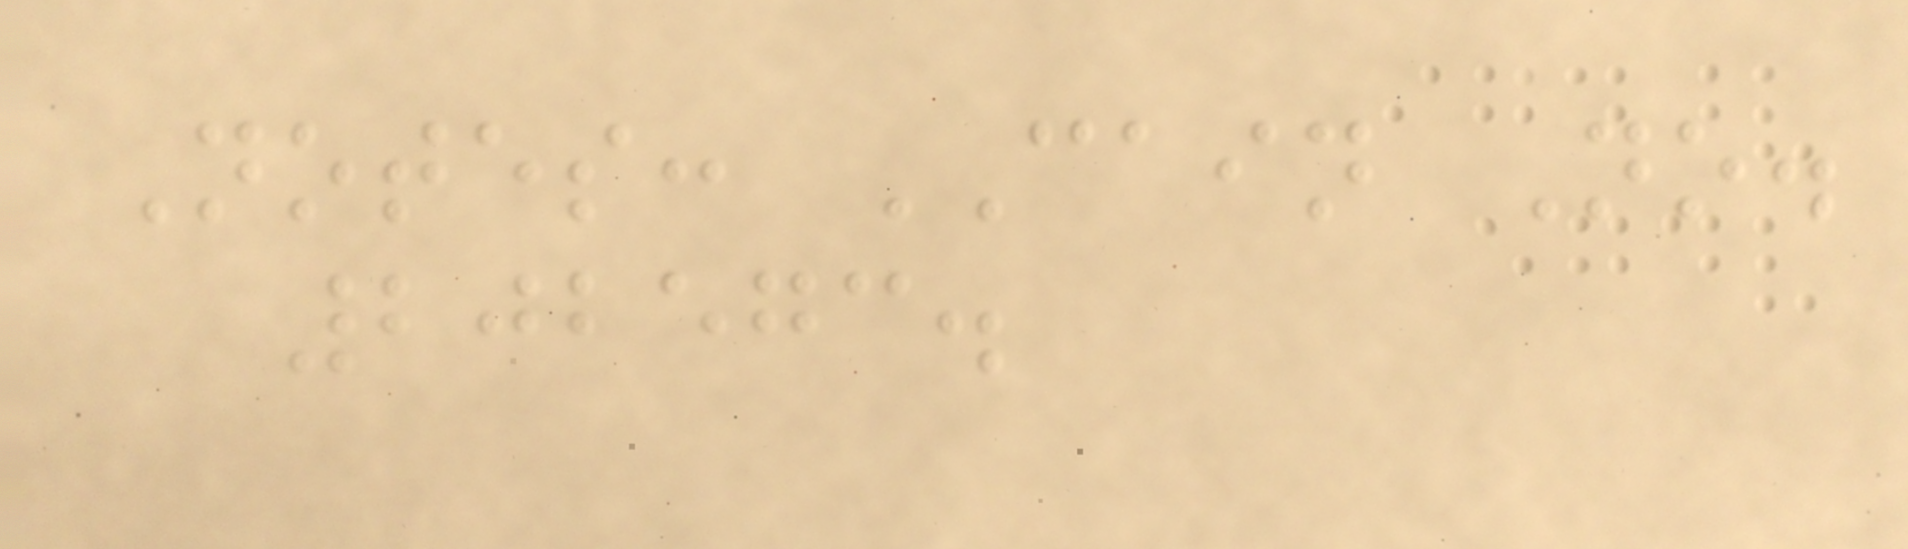Notes: CAIN No.
202573.
